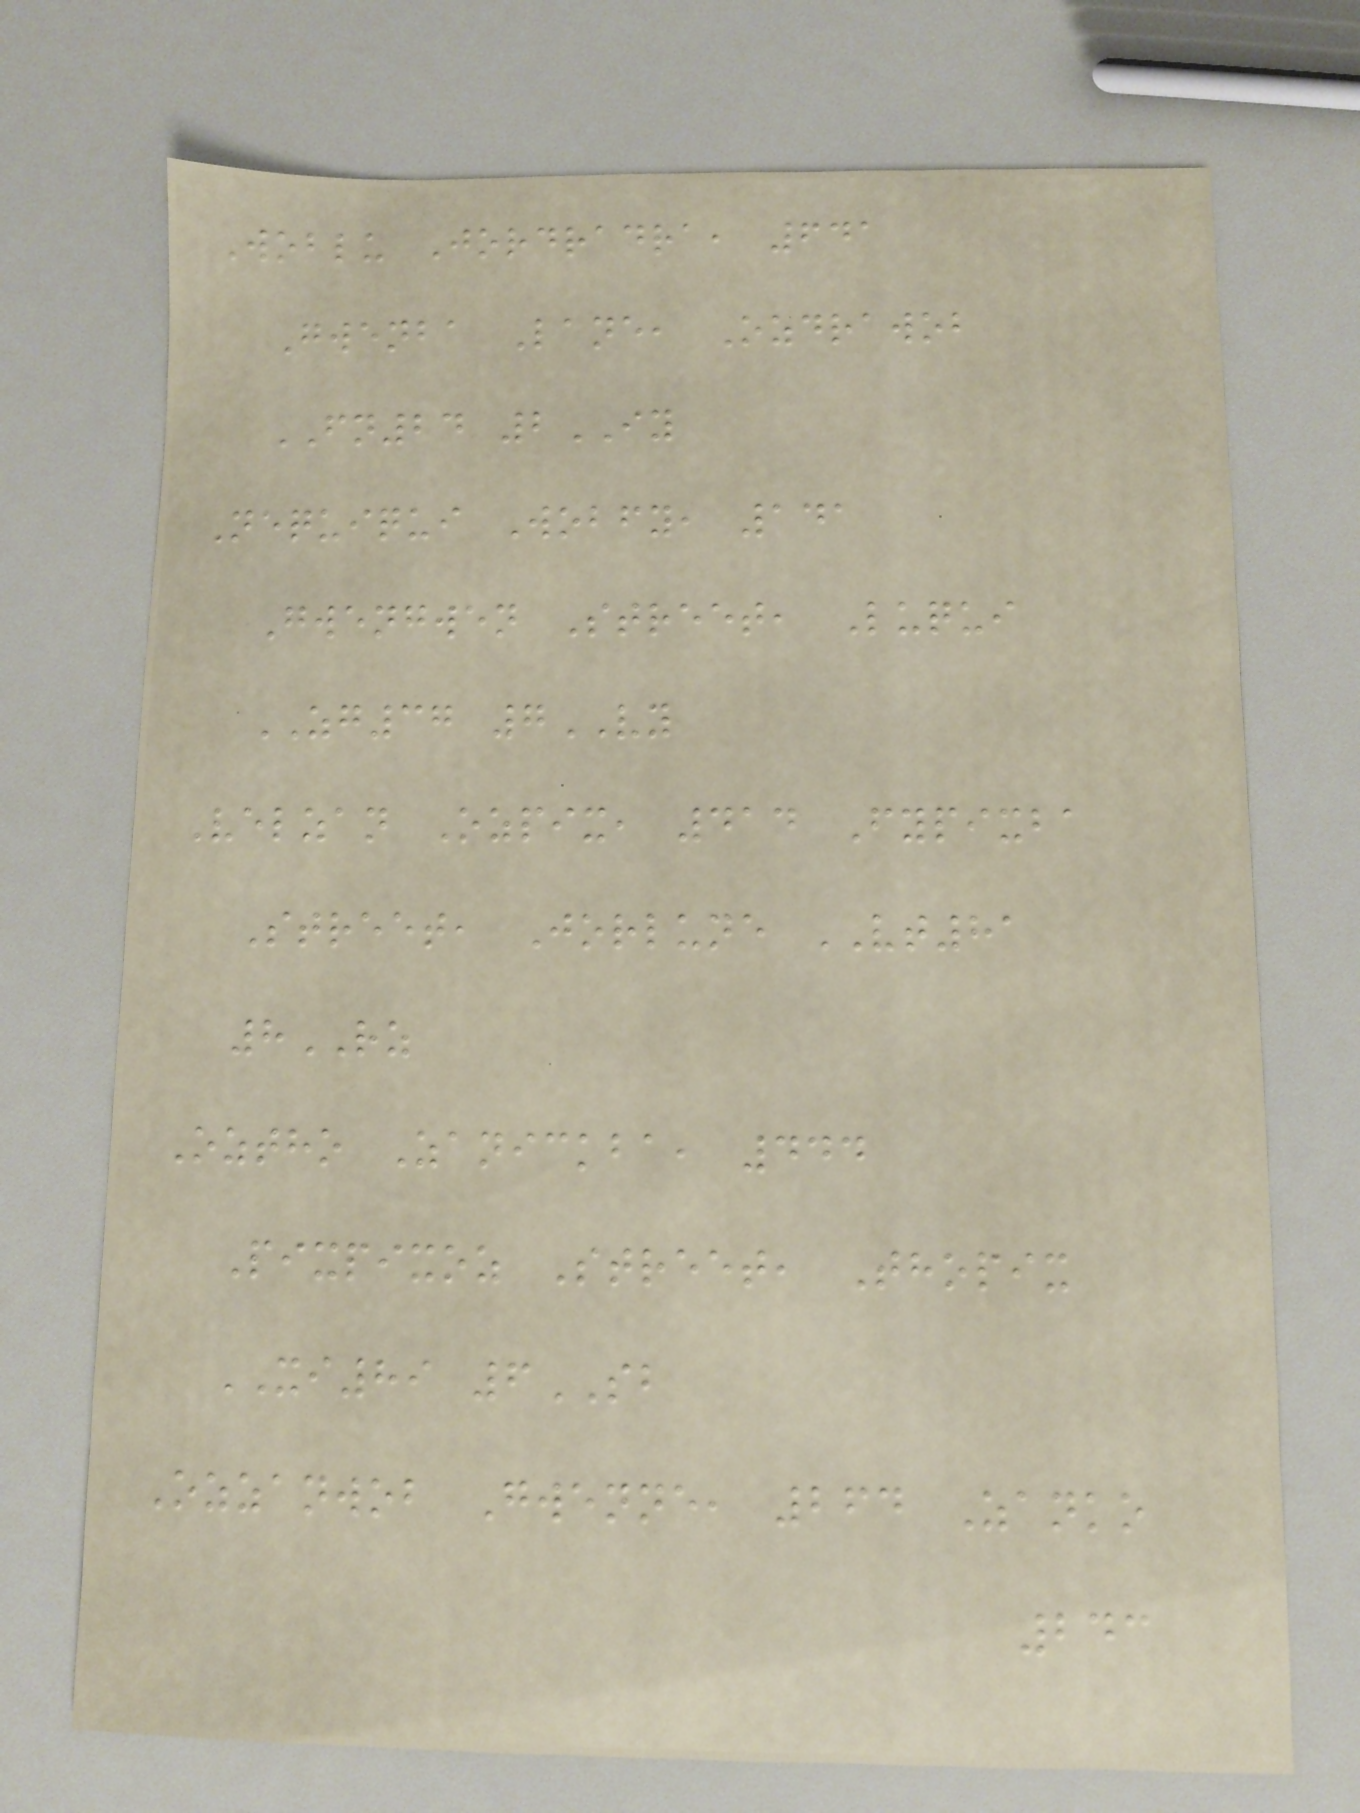Woblu Jordradra, 641
Gwenba Lane, Ozdrawob
FN24 2IY
Nequiqui Wobfy, 141
Gwengwen Street, Luqui
ZG37 7VY
Velzan Ozpix, 414 Fypixba
Street, Jorlune VT81
8RZ
Oztho Zanickba, 444
Pixpixoz Street, Thopix
XI89 6SB
Ozzanwob Gwenne, 264 Zanko
243
